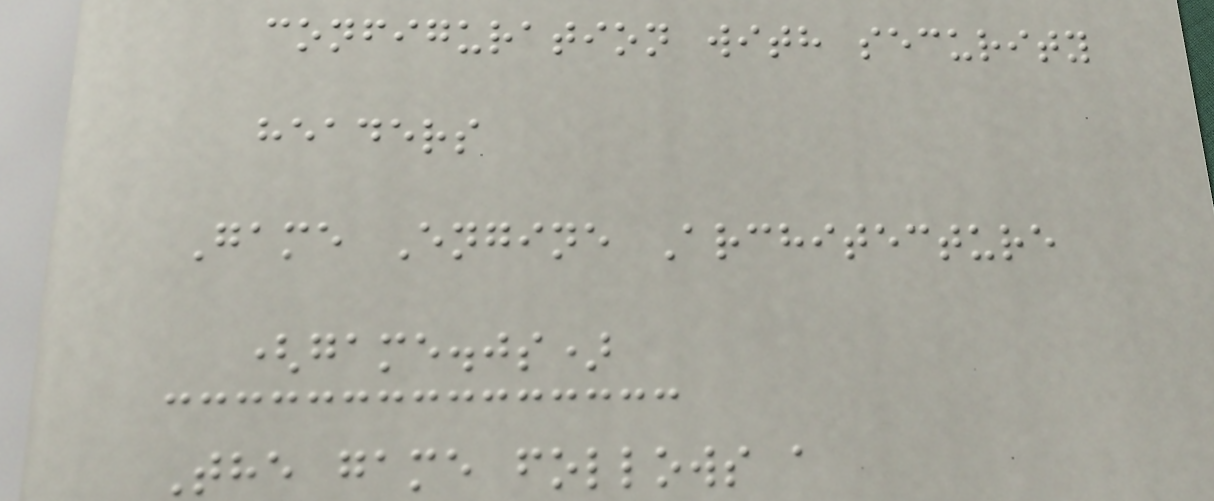configuration with security
headers
Game Engine Architecture
(game.js)
The game follows a
